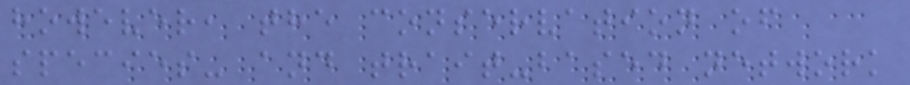however, the conservation of
species- and trait-based network
